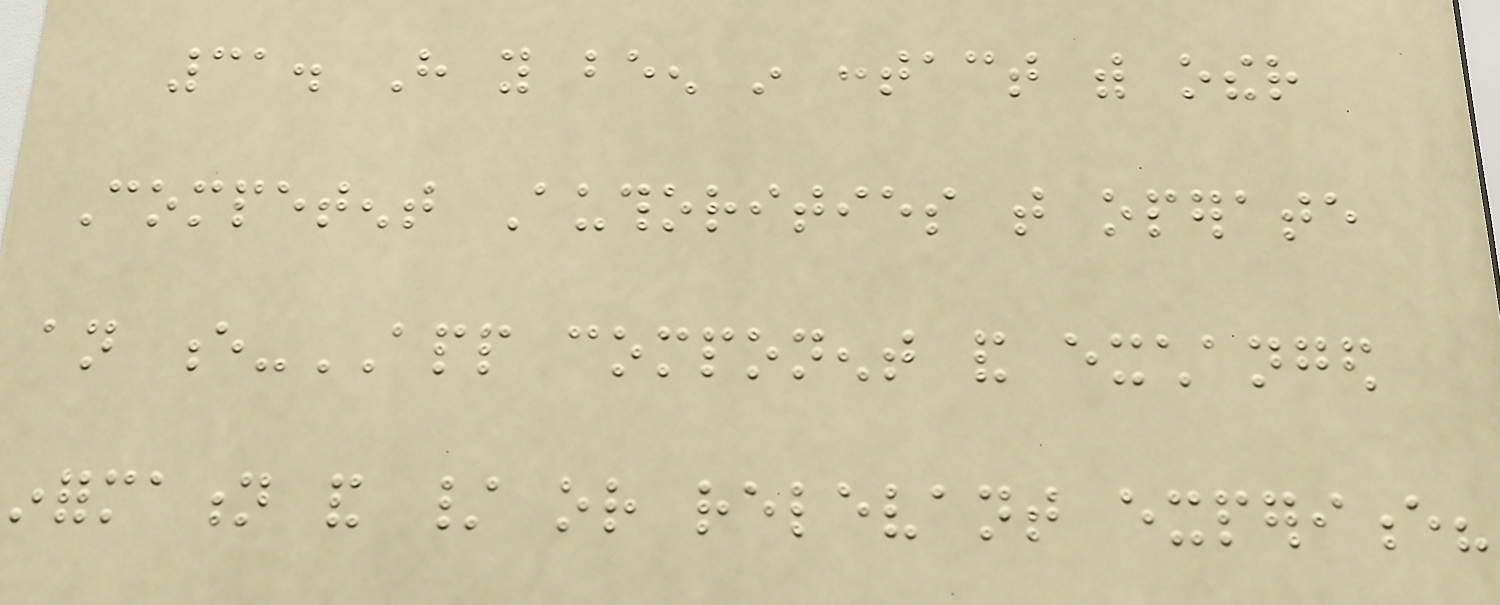31. Have you been in contact with other
Competent Authorities that operate
an e-APP component and exchanged
information and / or relevant experience?
